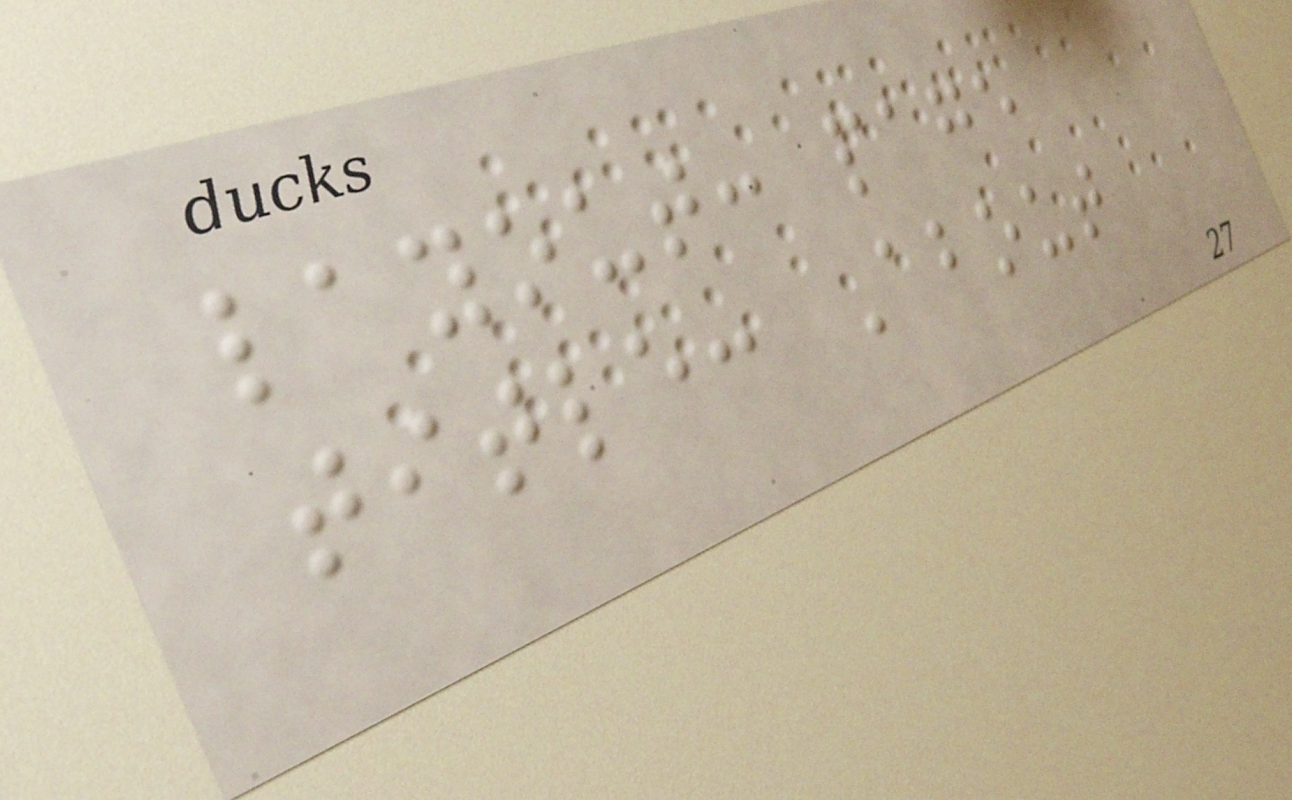layout: page
title: About
